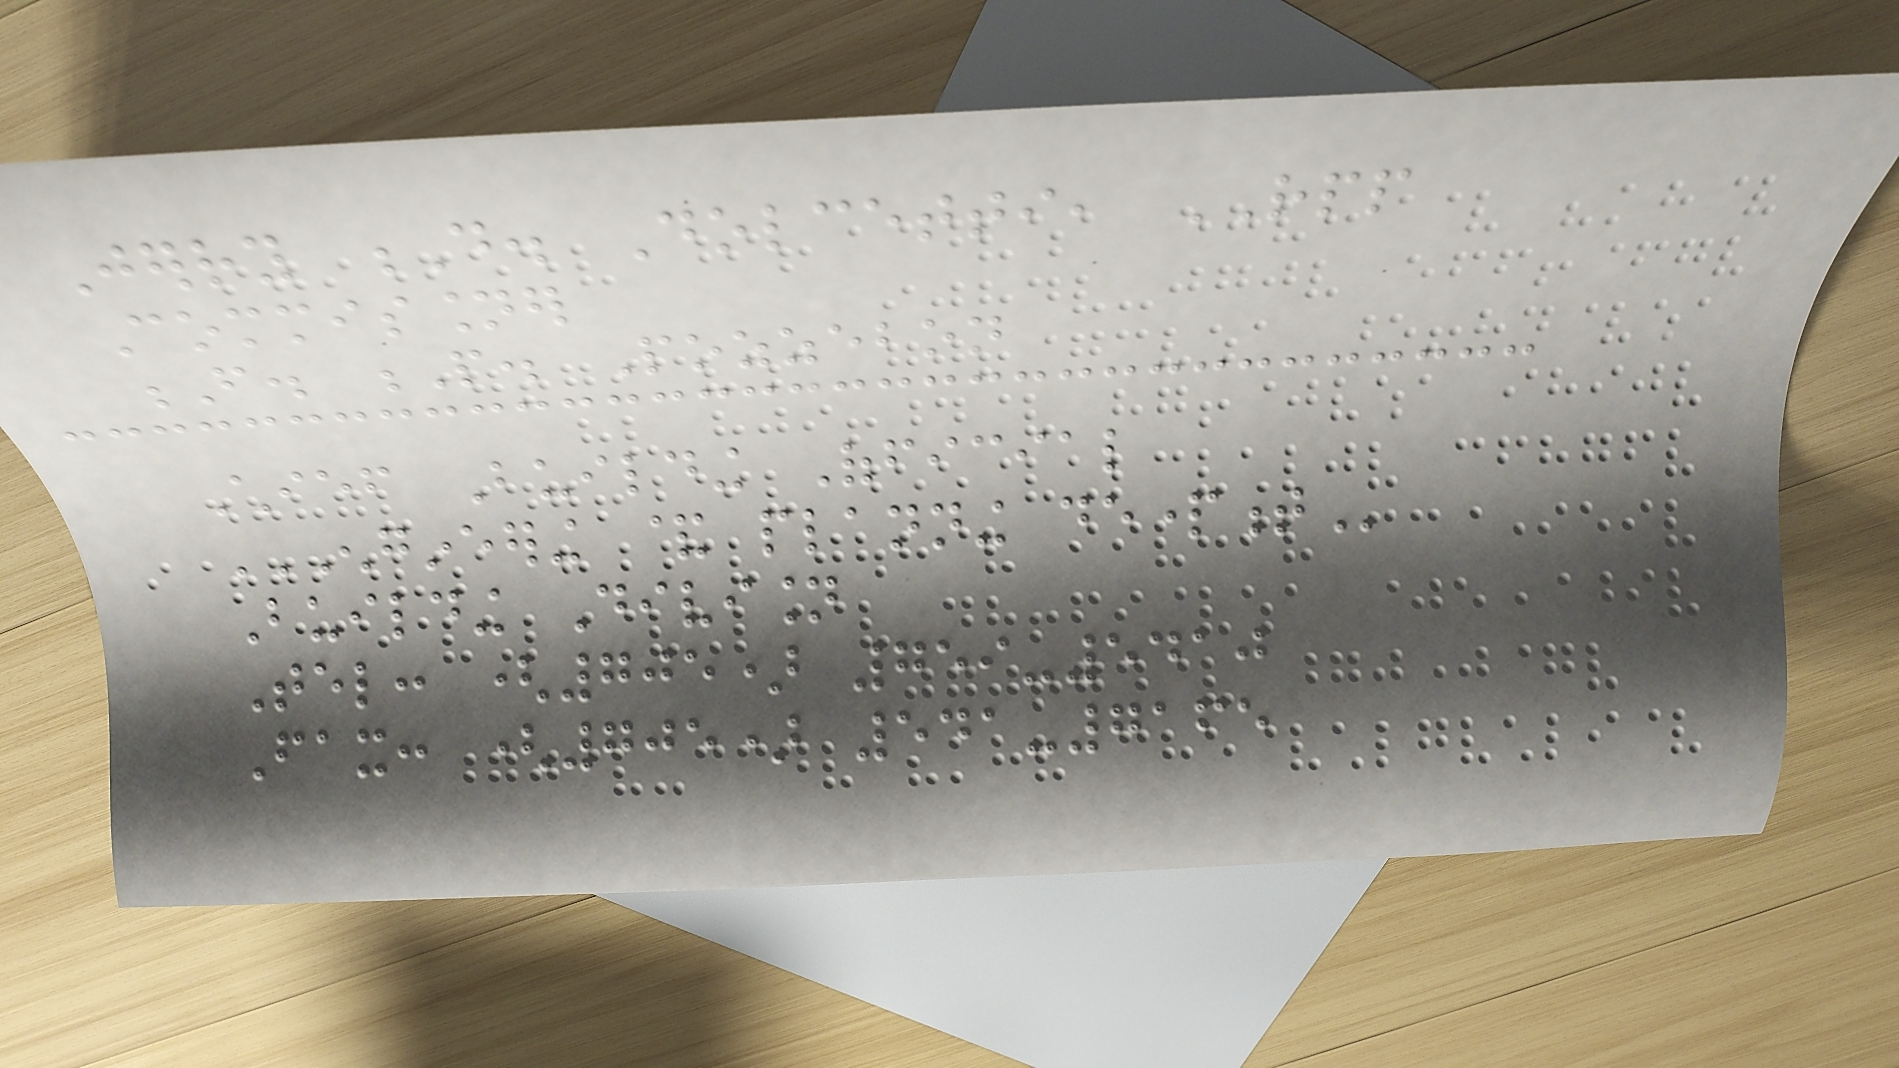Jerry D. Dolcetti, RPP
Commissioner
F. P. Pozzebon
Chief Building Official
ENGINEERING & PLANNING DEPARTMENT
Building Division
Tel: (705) 759-5410
Fax: (705) 541-7165
